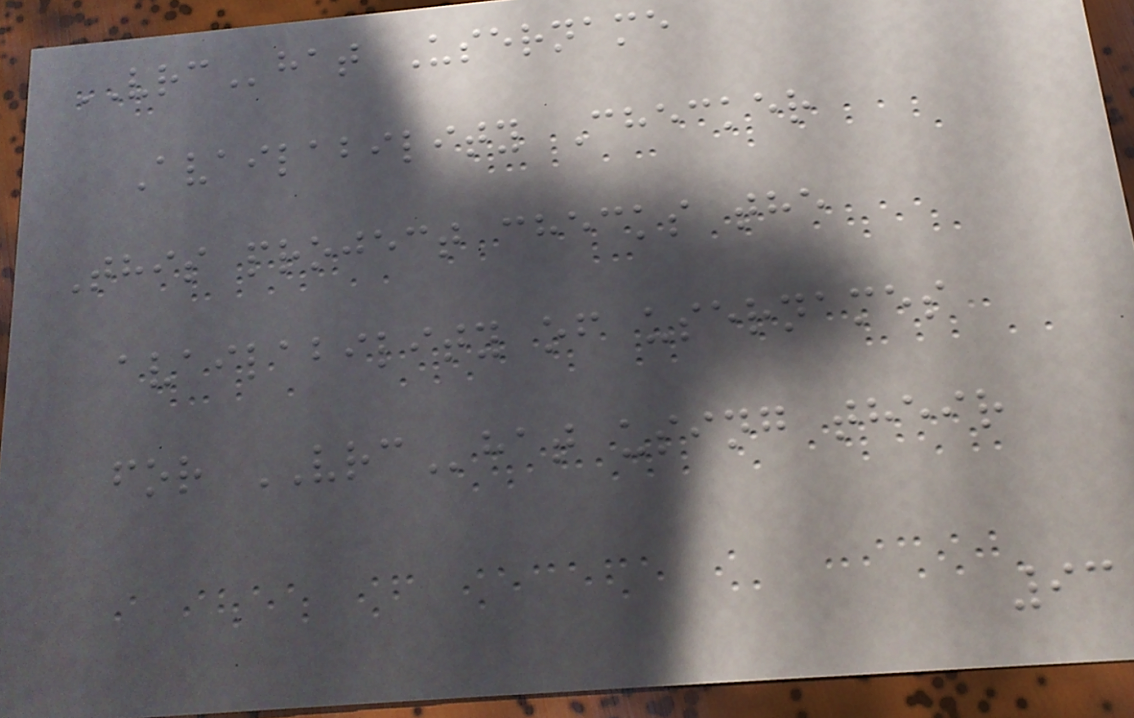VRChat Username
Availability Checker
This project checks the
availability of usernames
for VRChat using their
93
